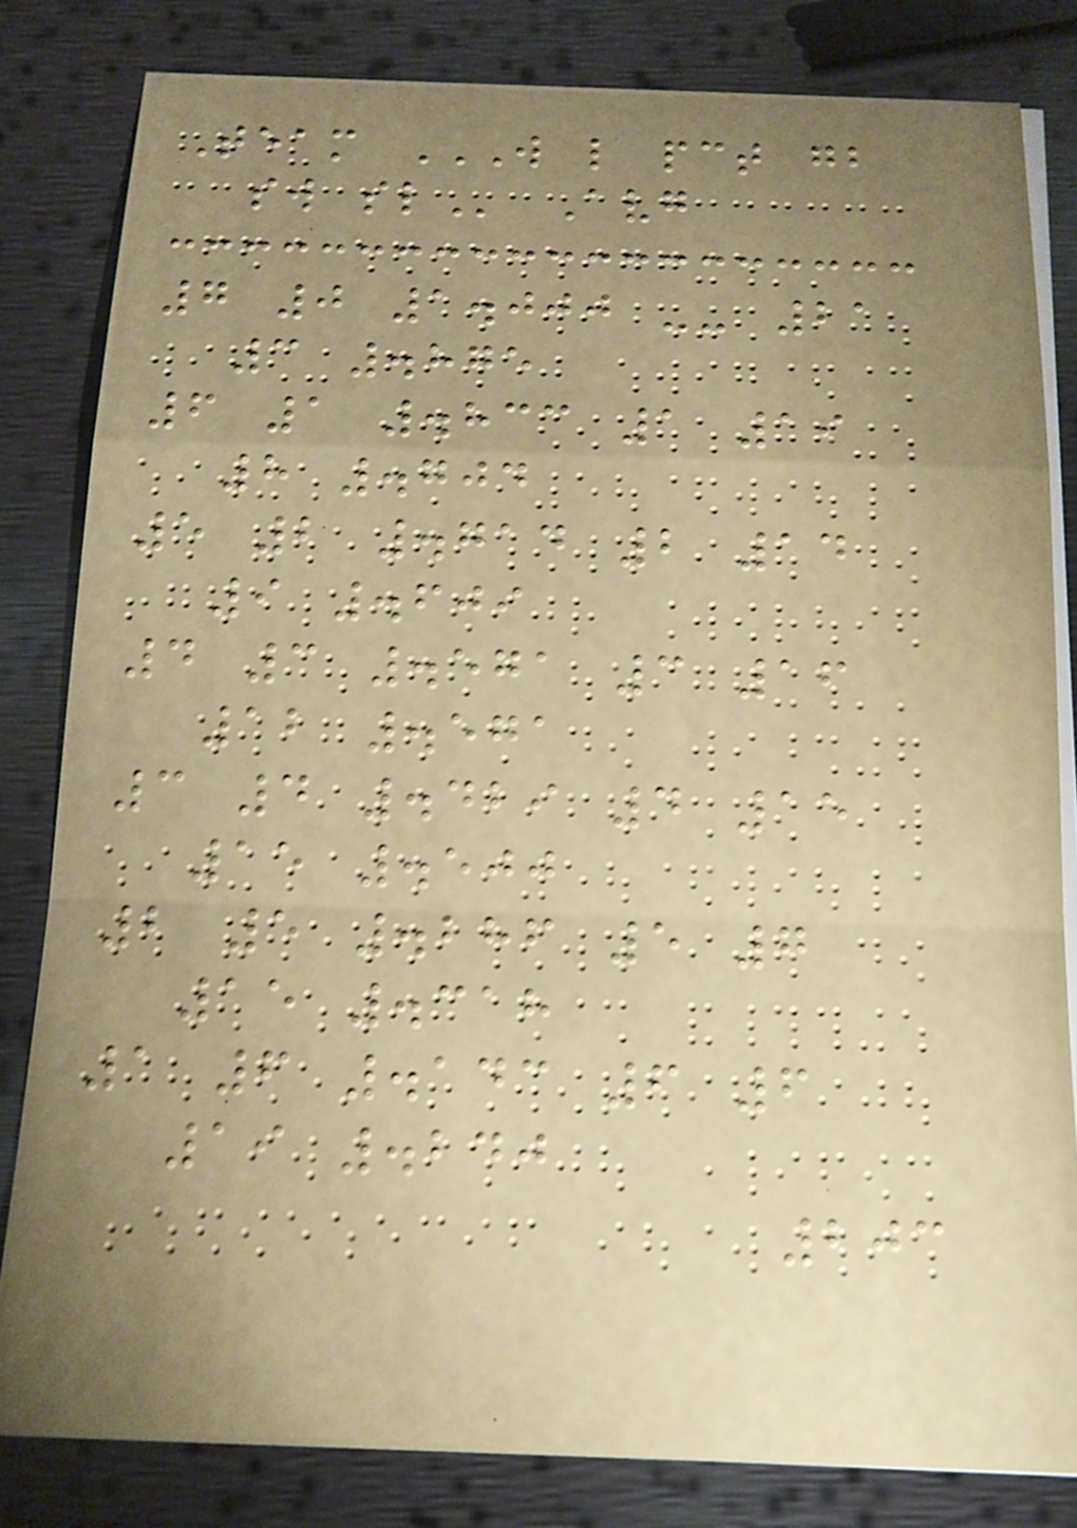Team W L PCT GB
SW SL Avg
7 0 1.000 -- 21
3 .875
6 1 .833 1 19
8 .704
5 2 .714 2 14
9 .609
4 3 .571 3 16
12 .571
3 4 .429 4 15
15 .500
2 5 .286 5 7
15 .318
1 6 .143 6 6
19 .240
203
